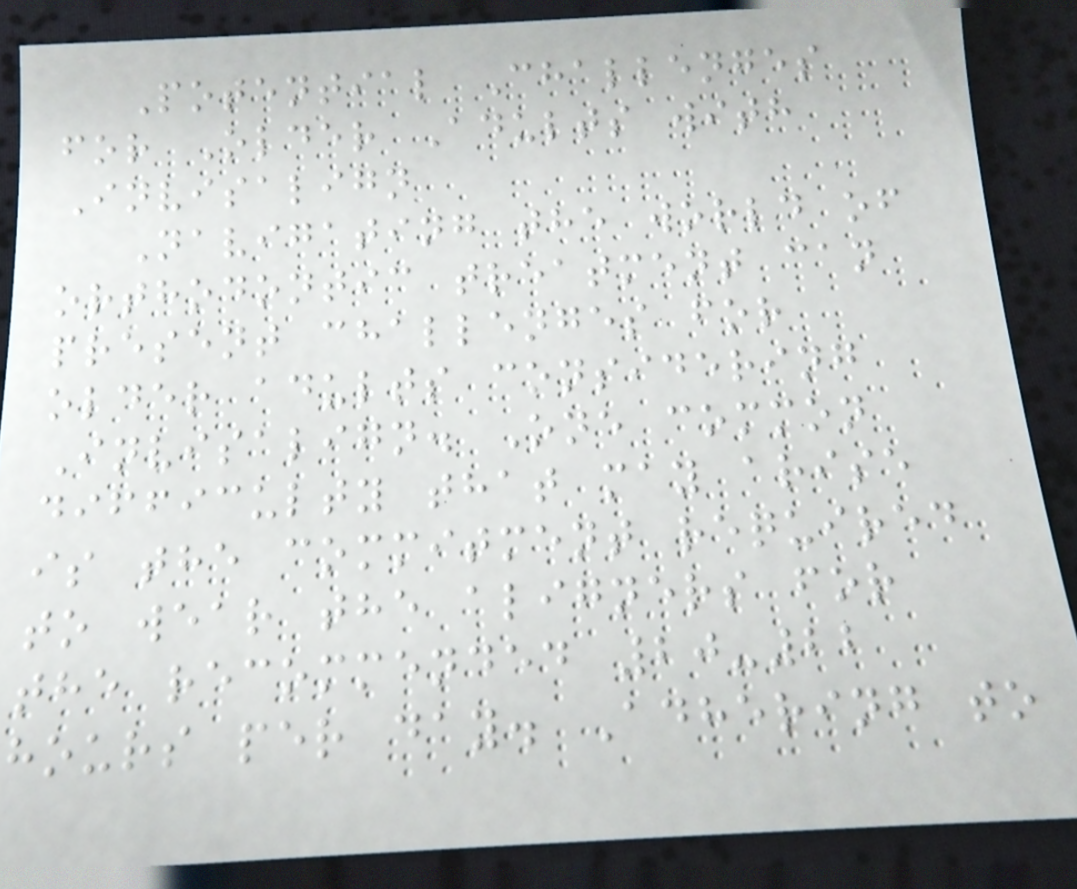Potential Challenges
for Older Adults with
Invisalign
Navigating the world of
orthodontic treatment can
present challenges for
older adults considering
Invisalign. One common
difficulty that may arise
is the commitment required
to wear the aligners for
the recommended 20-22
hours per day. Adhering to
